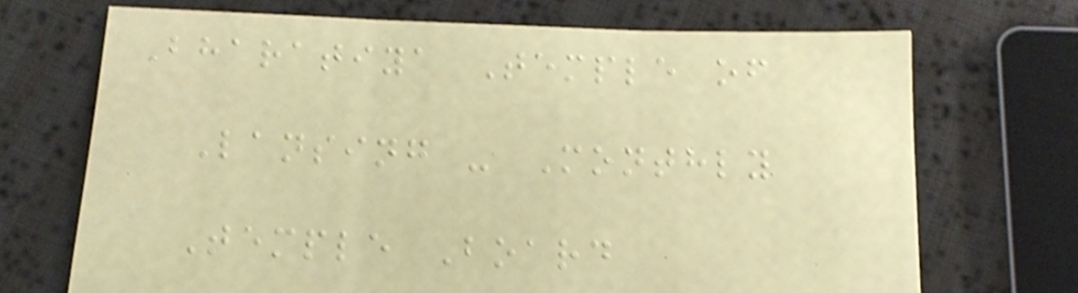Bharatiya Temple of
Lansing - Monthly
Temple Board
